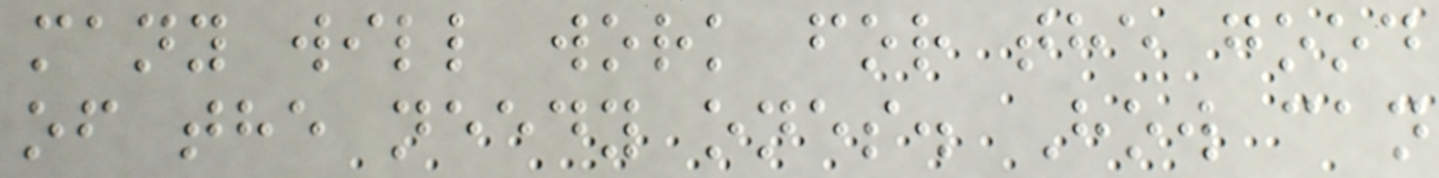many will work for the good
of the needy ones. How can
